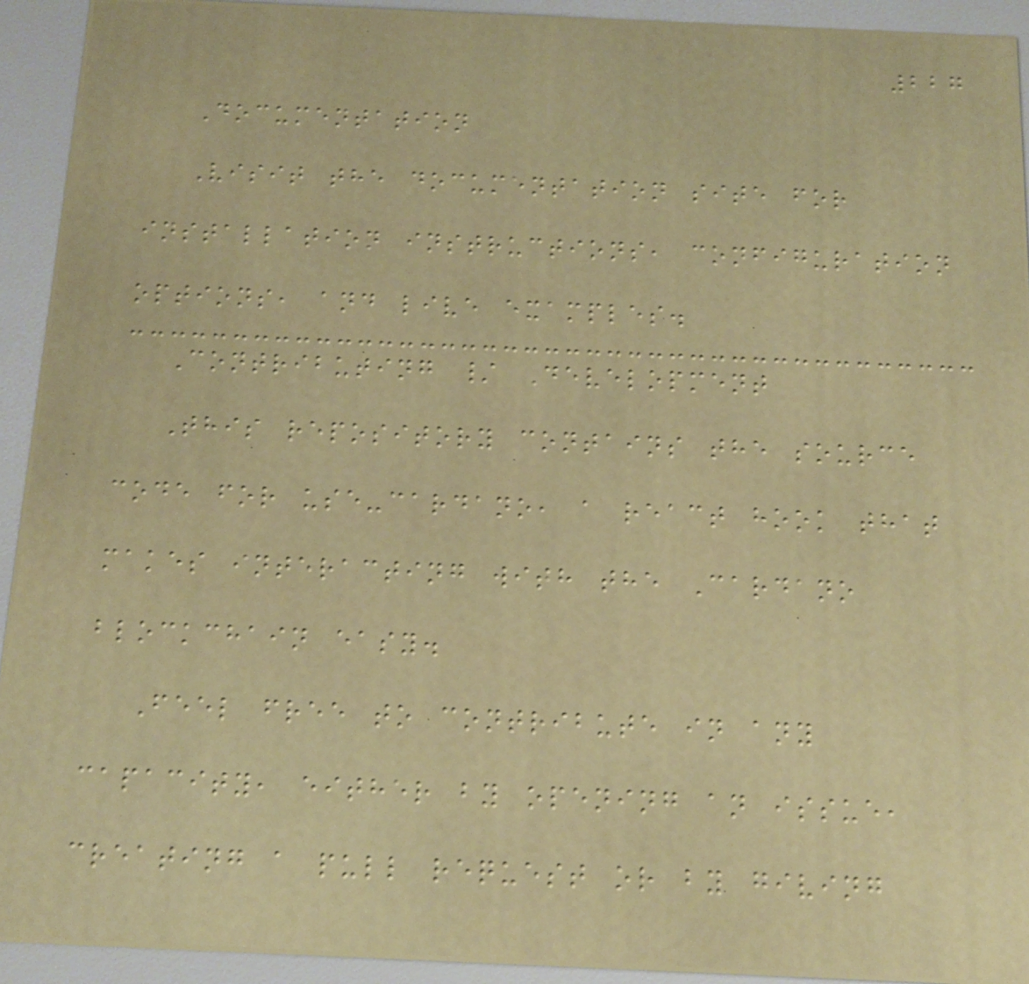227
Documentation
Visit the documentation site for
installation instructions, configuration
options, and live examples.
Contributing / Development
This repository contains the source
code for use-cardano, a react hook that
makes interacting with the Cardano
blockchain easy.
Feel free to contribute in any
capacity, either by opening an issue,
creating a pull request or by giving
